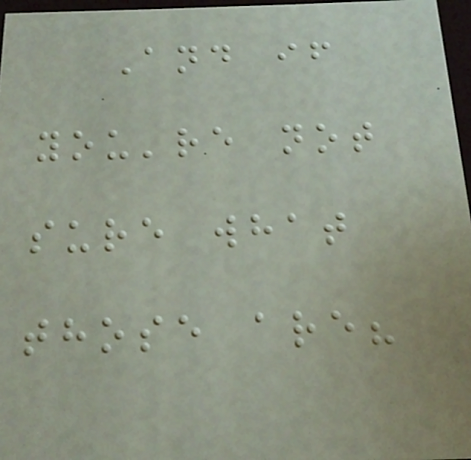And if
you're not
sure what
those are?
